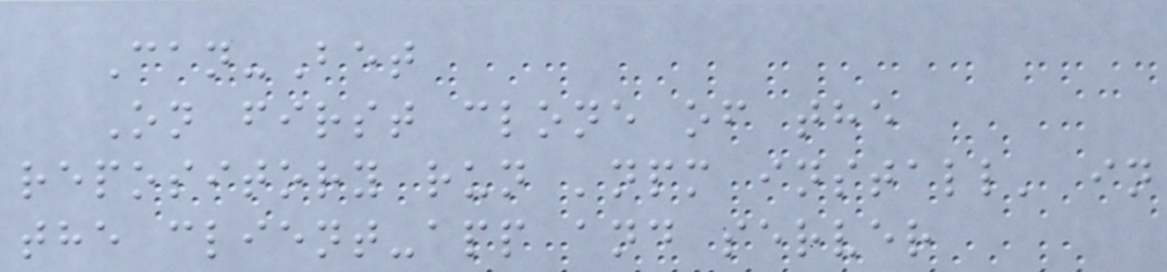Can-Bet
On first clone of the
repository run 'npm install' in
the client-app and server
